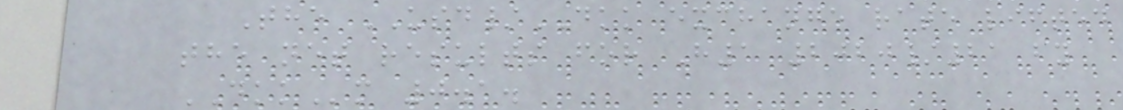The USD/DKK exchange rate lifted
the net results for H1 2020/21 by
DKKm 0.1.
